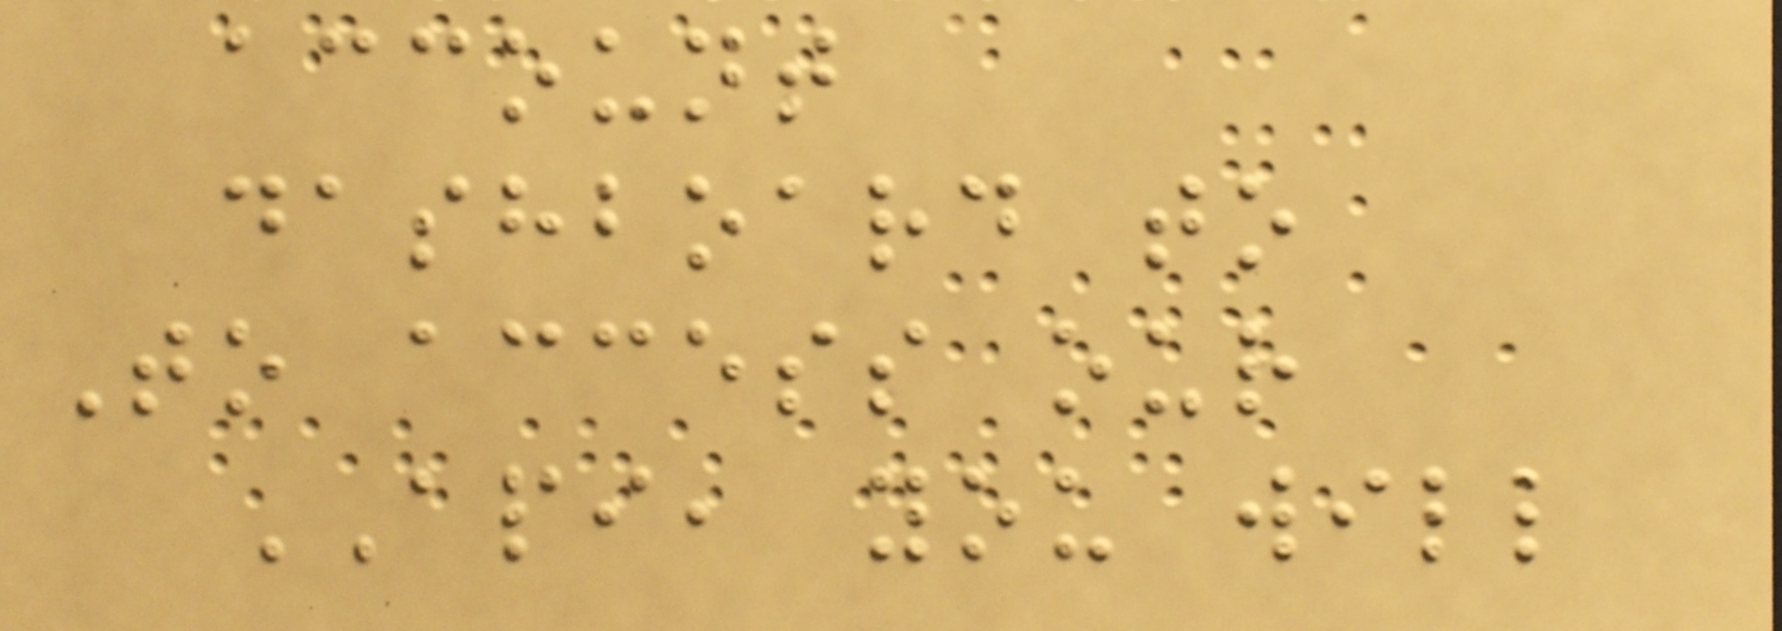account
dashboard to
To access our
API, you will
